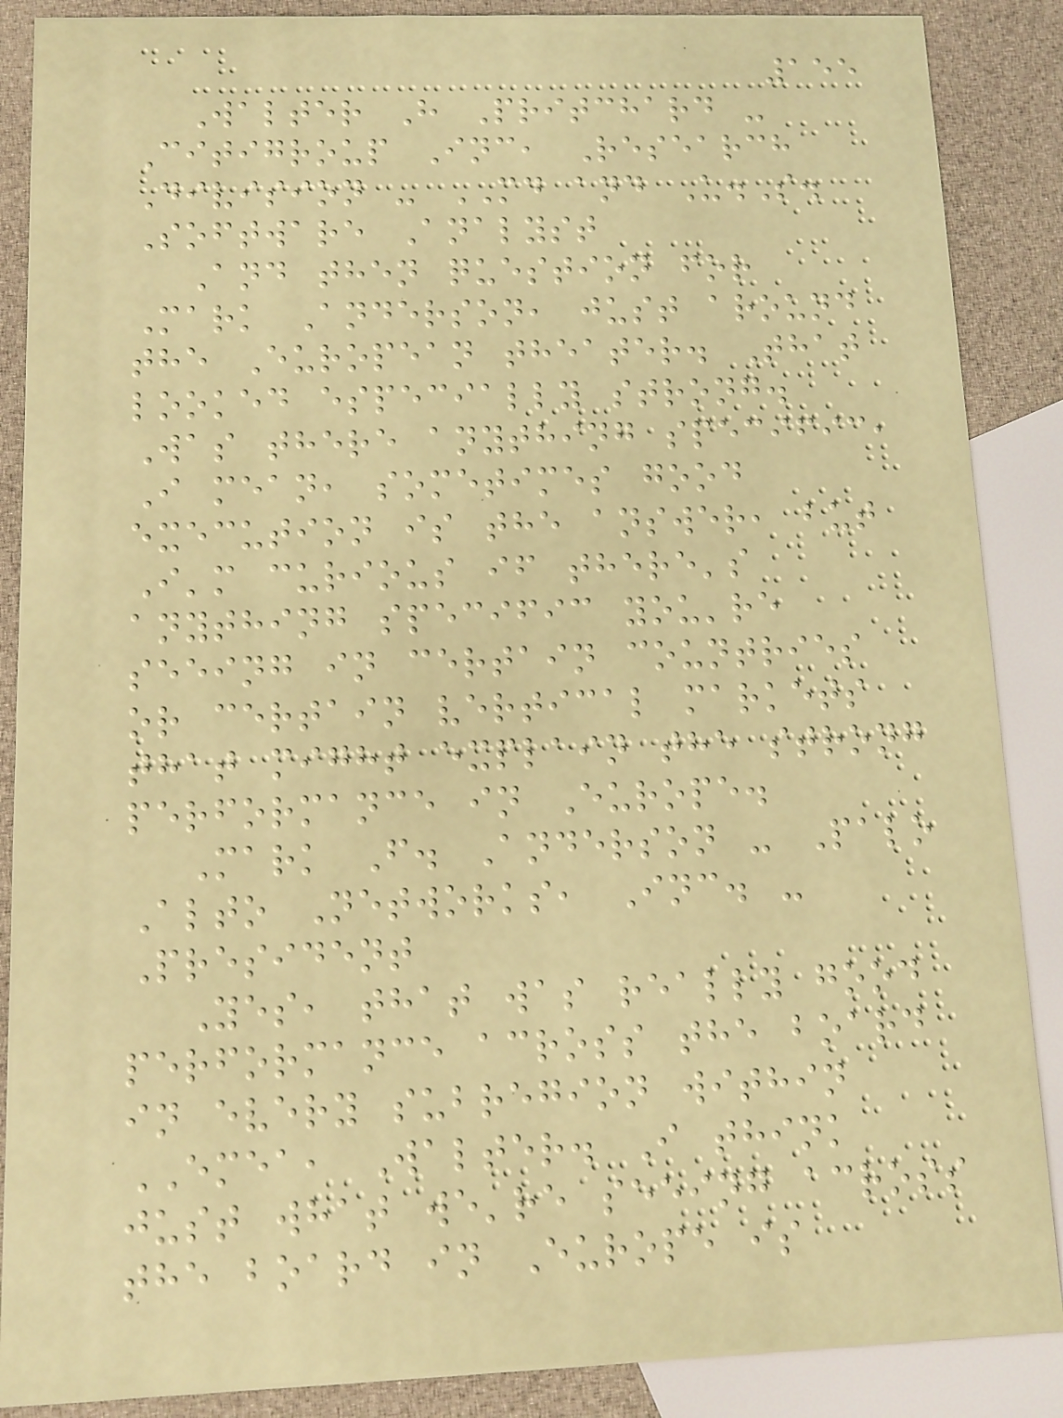155
Walter H Pritchard -
Citigroup Inc, Research
Division - MD and U.S.
Software Analyst
And then question for
Mark Anderson, just around
the European theater. That
looked especially strong.
Was there anything specific,
I mean, sometimes good
execution is the answer, but
I'm curious if there's
anything specific you're
seeing in certain countries
or certain vertical markets
that might explain the strong
performance in Europe.
Mark F. Anderson - Palo
Alto Networks, Inc. -
President
Yes, that was really good
performance across the board
in every subregion within
EMEA, Walter. I think
just what we're seeing across
the board in Europe is
